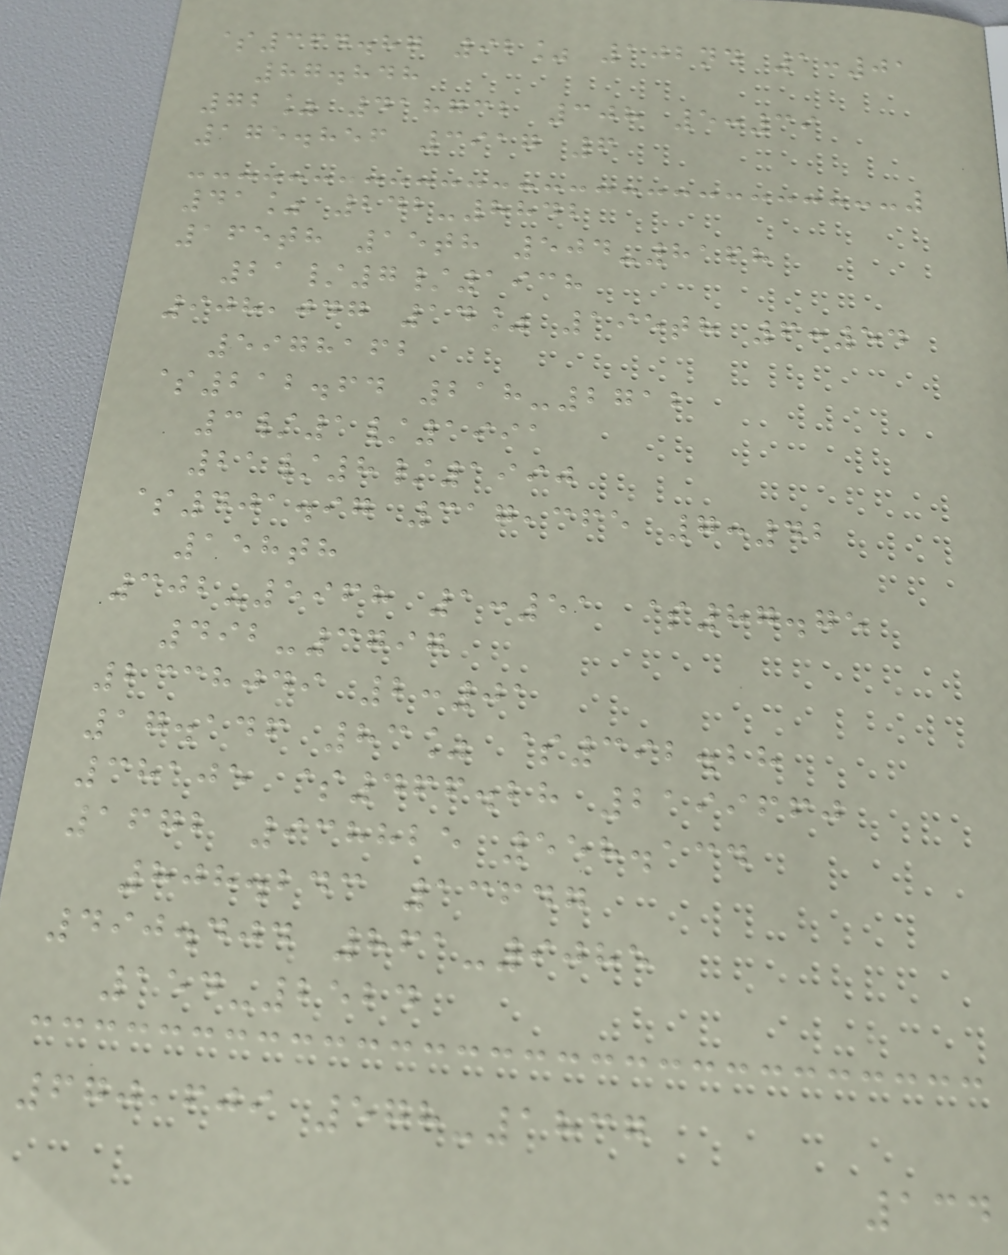$364.87 92% 102nd 1:01
87.848
72% 418732 308 5:39
175.856 3917 6
41% 242-8842
165th 15th 504-8168
21/7/1938
908,047 14% 195th 6:54
5978162
$212.64 218-2712
3/1/1991
21/8/1990
$401.97 317,365 7:42
158th
302-5968 1:51 $87.75
492-3797
2338049 2:01
17.146 83% $392.28
38105 $466.28 2199660
1672 938825 558.134
808.243 13647
490.404 861-9085
154-2524
670,609 578-1837
134
